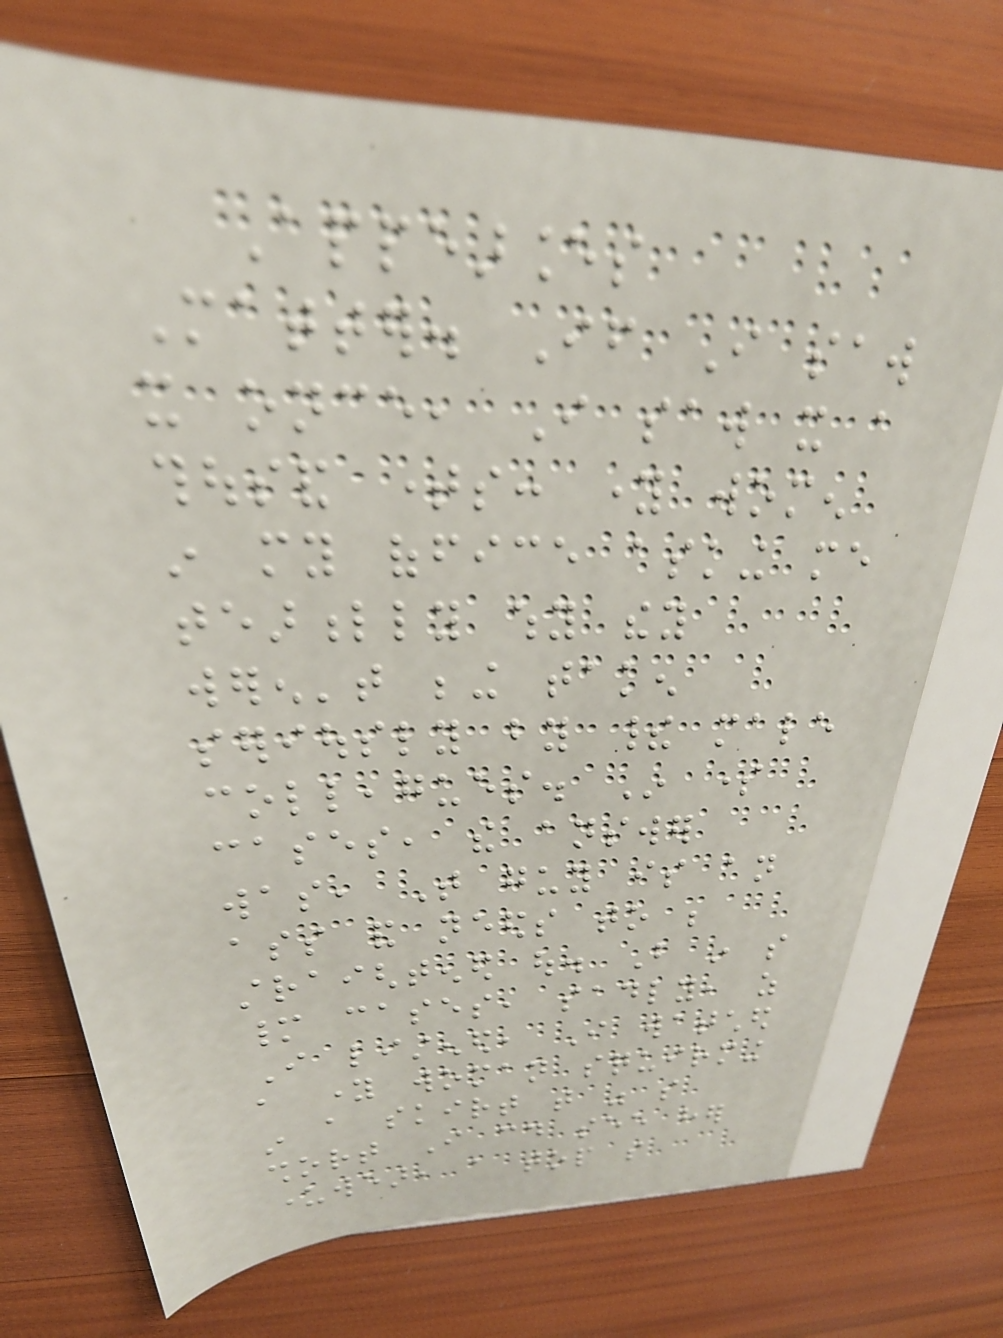Appearances
Matter. If I saw
it once, I saw it a
thousand times: young women
in my office asking me
tearfully why they
weren't being taken
seriously by their male
colleagues. In some
cases, the answer
was, That guy is an
ass and needs to be
straightened out. But in so
many cases, sadly, as
I listened, I watched
a young woman squirming
in a skirt that was so
short I could see her
underwear, a top so
